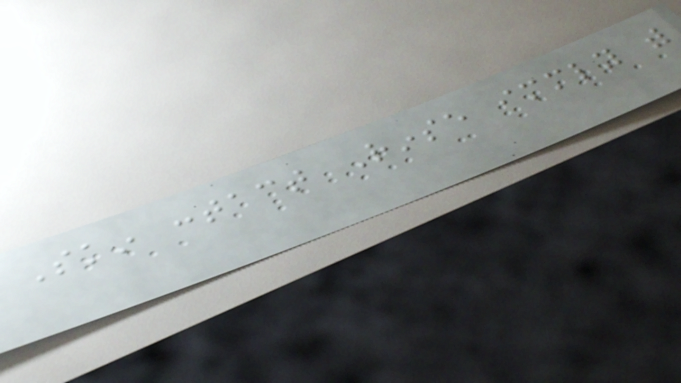Skin contact Rinse immediately with
